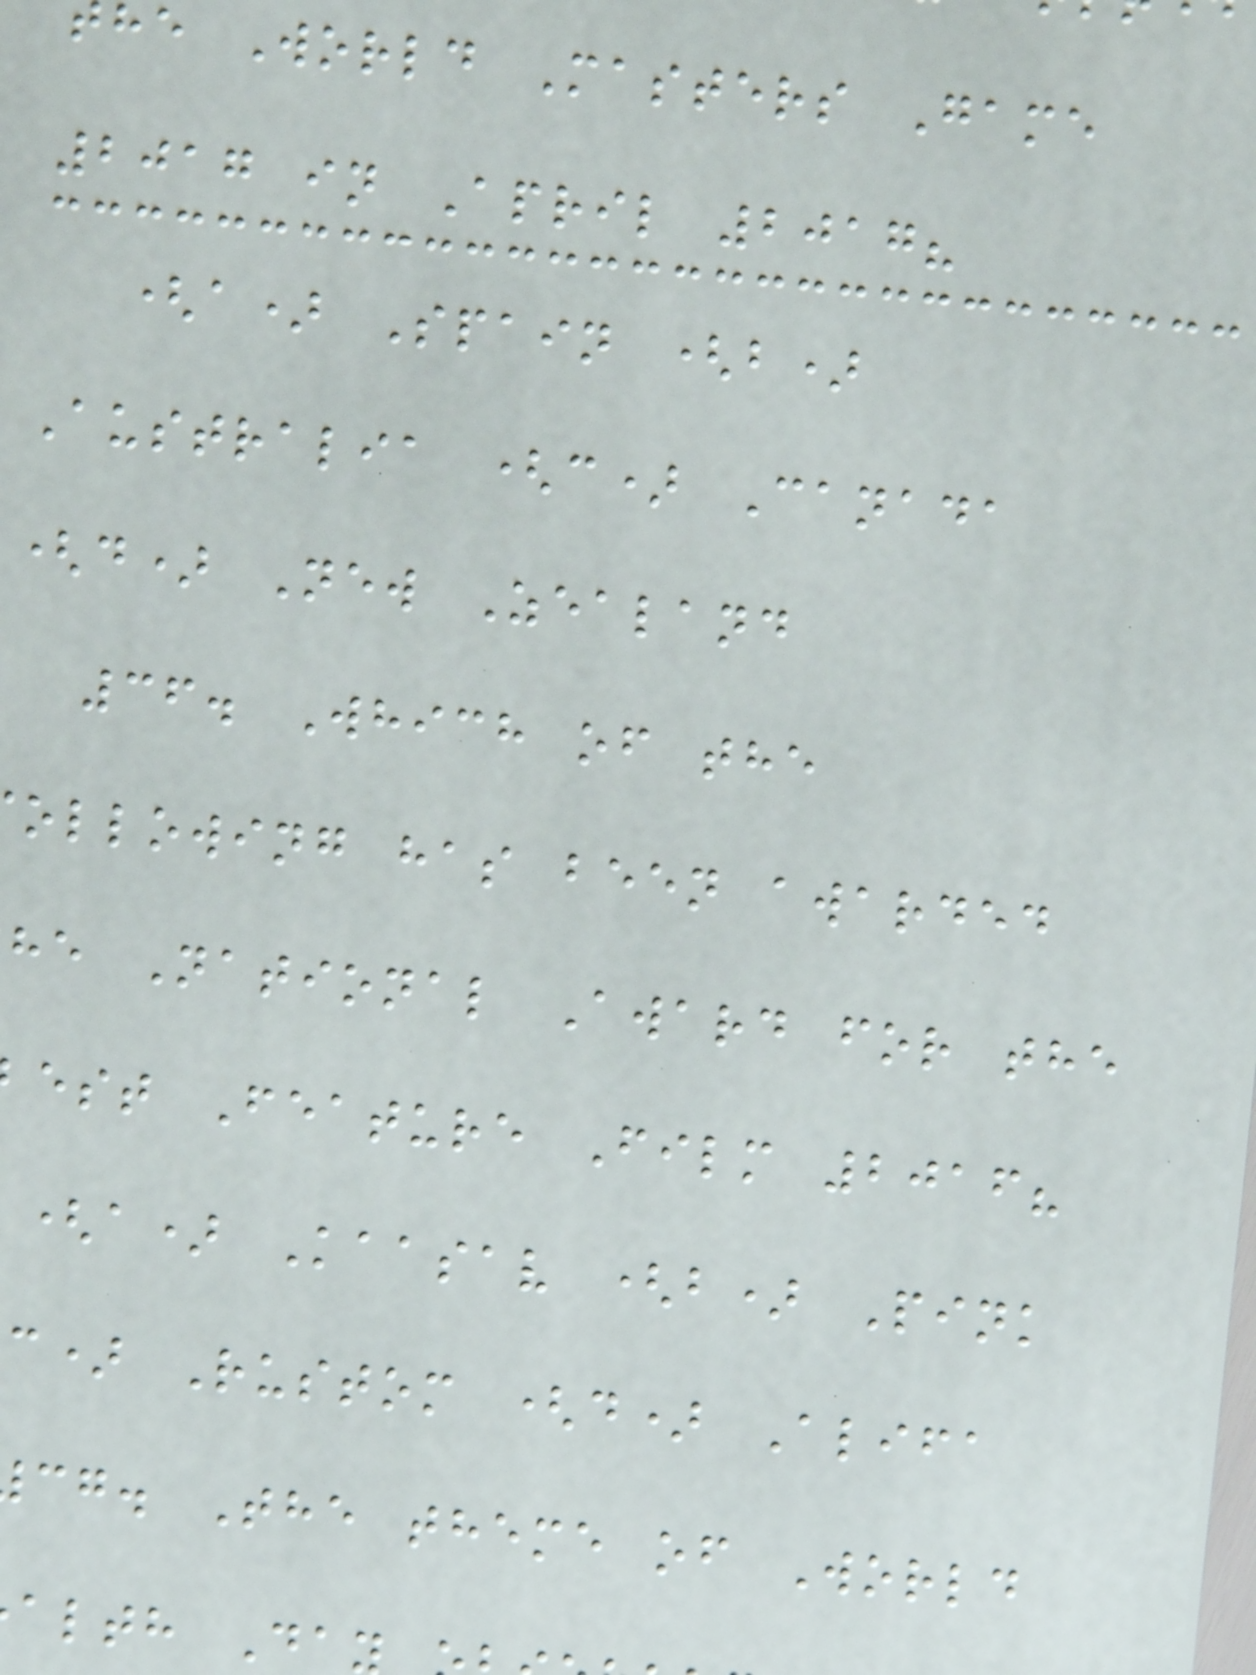he World Masters Game
2017 in April 2017?
(a) Spain (b)
Australia (c) Canada
(d) New Zealand
36. Which of the
ollowing has been awarded
he National Award for the
est Feature Film 2016?
(a) Kaasav (b) Pink
c) Rustom (d) Alifa
cg. The theme of World
alth Da
